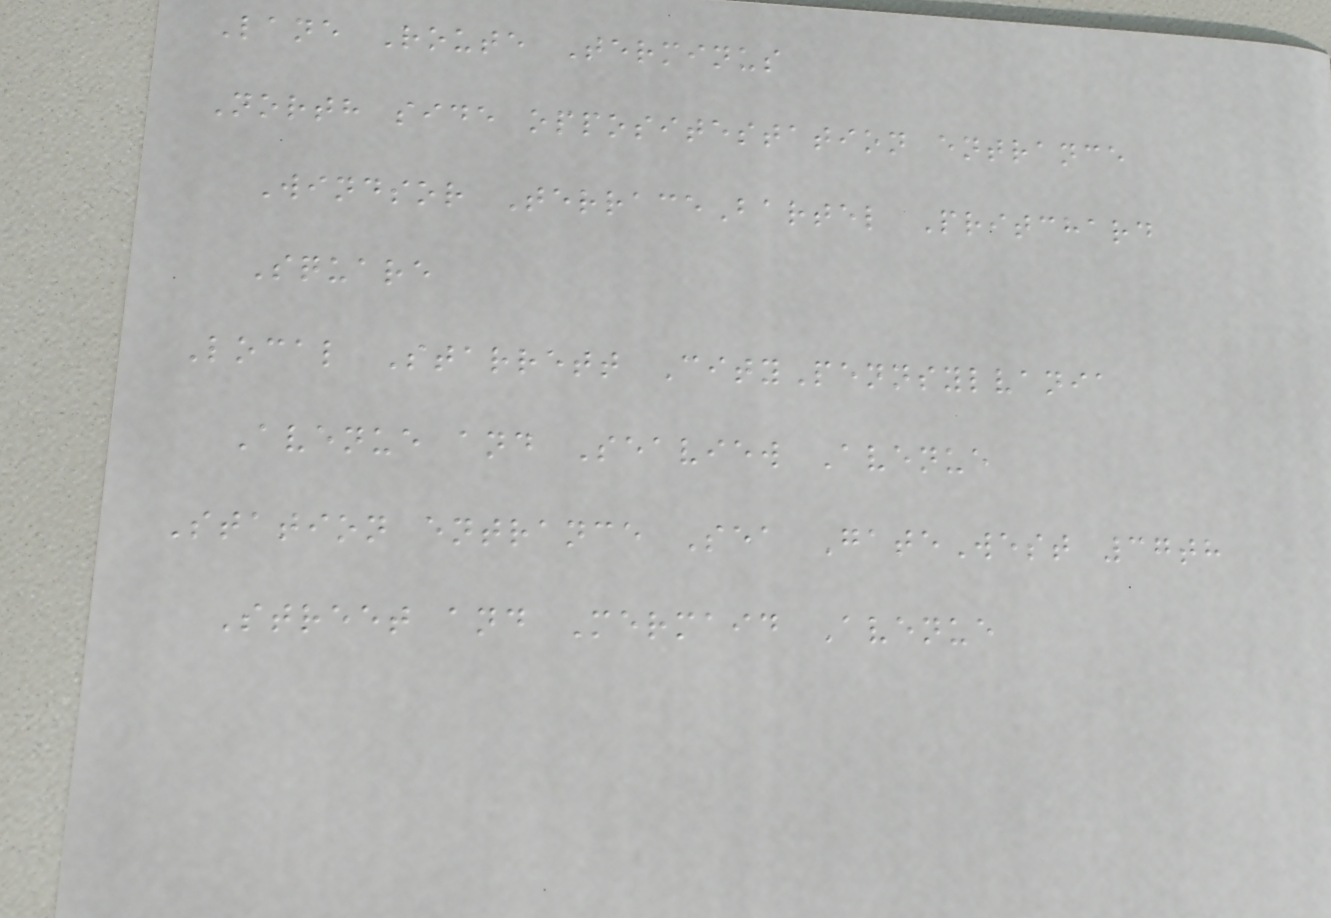Lane Route Terminus
North side oppositestation entrance
Windsor TerraceBartel Pritchard
Square
Local Starrett CityPennsylvania
Avenue and Seaview Avenue
Station entrance Sea GateWest 37th
Street and Mermaid Avenue
